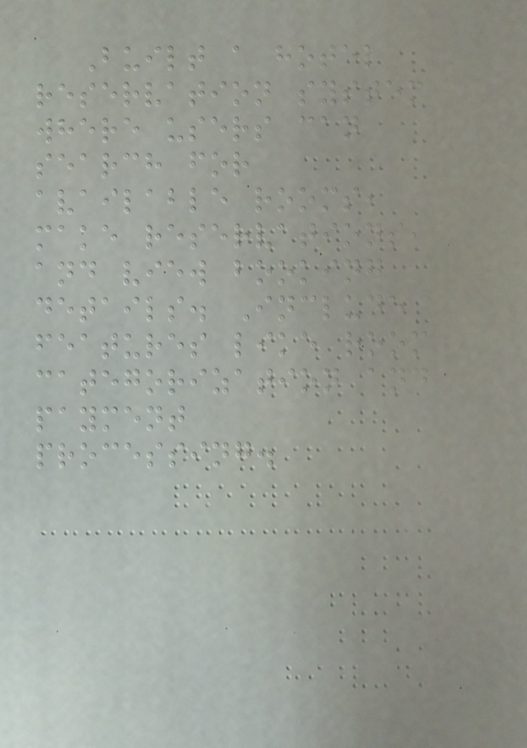Built a hotel
reservation system
where users can
search for
available rooms,
make reservations,
and view booking
details. Include
features like room
categorization and
payment
processing.
